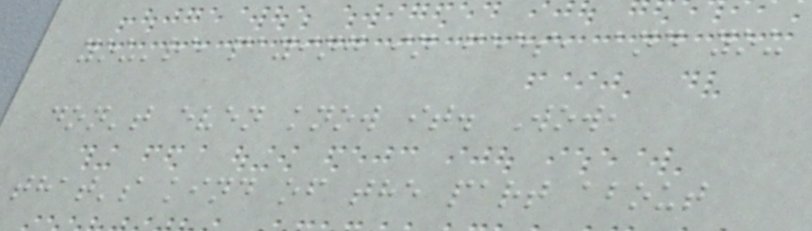you're paying in fees, and you
don't even know it. Wow,
that's kind of the part about
